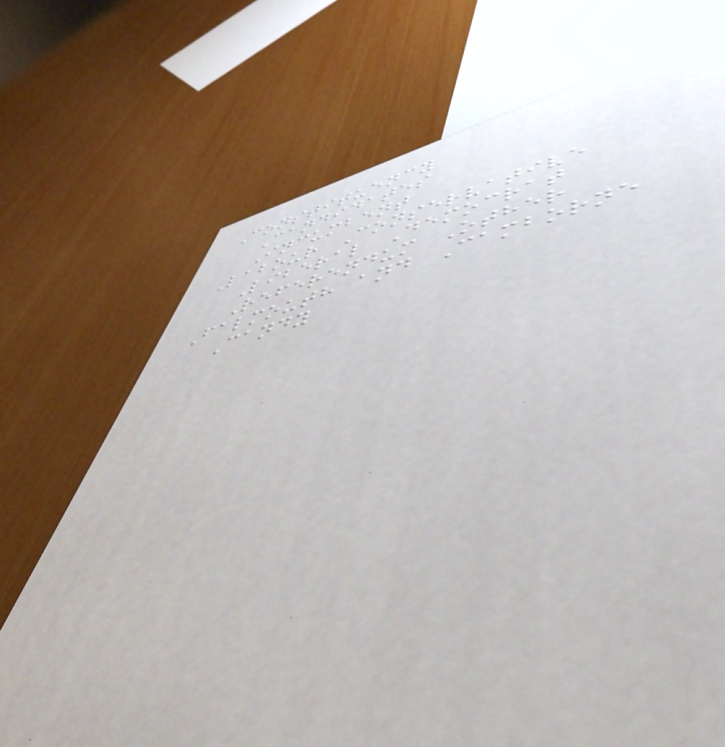Constituency
Candidates
Incumbent
Labour Conservative
Liberal Democrat
Referendum Other
Falmouth and Camborne
Candy
